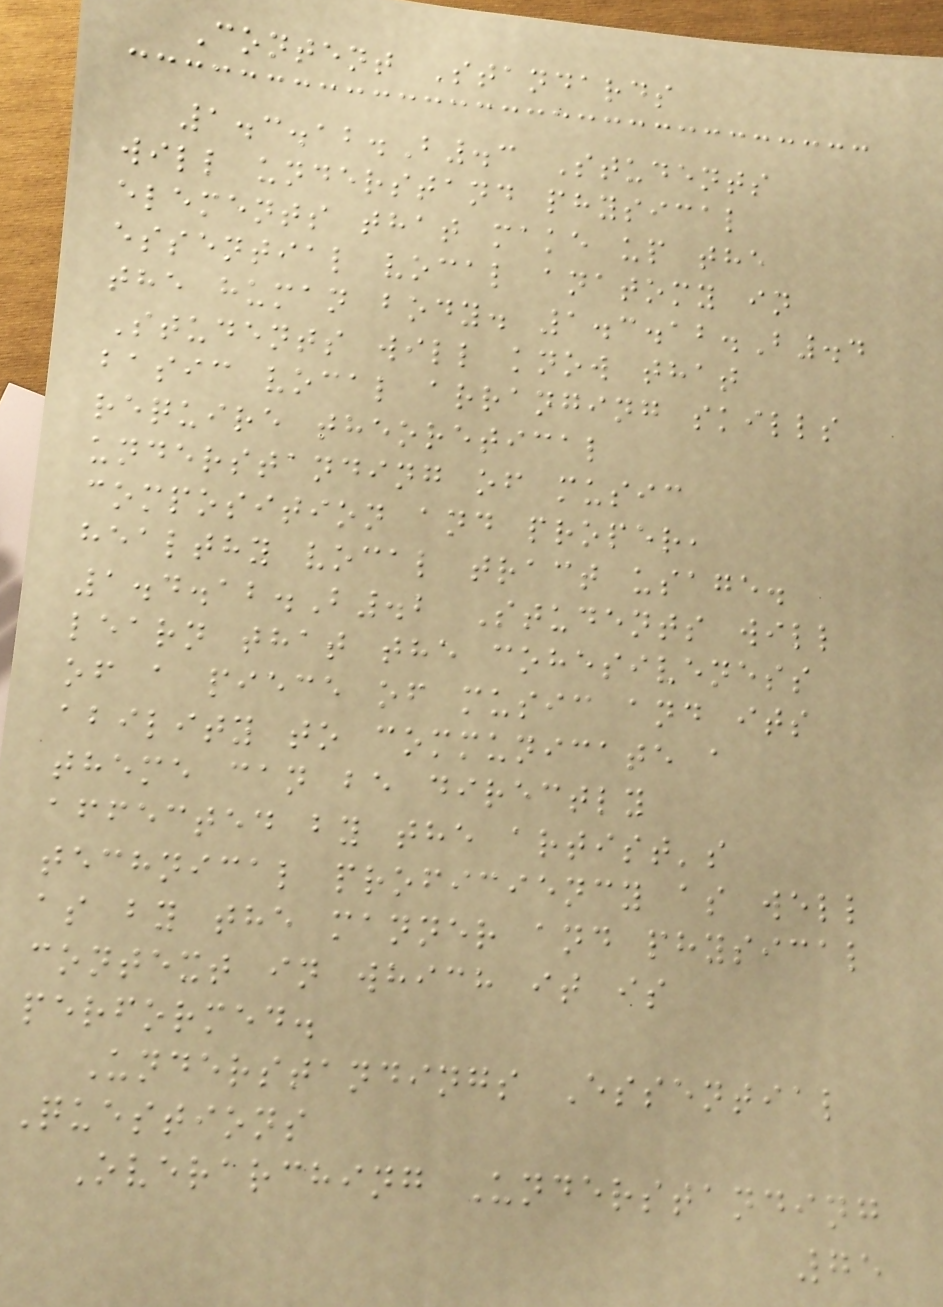Content Standards
1.3.12.B.3 Students
will understand physical
elements that make up the
essential vocal anatomy in
the human body. 1.3.12.B.4
Students will know that
basic vocal arranging skills
require theoretical
understanding of music
composition and proper,
healthy vocal tract usage.
1.4.12.B.2 Students will
learn that the cohesiveness
of a piece of music and its
ability to communicate a
theme can be directly
affected by the artist's
technical proficiency as well
as by the manner and physical
context in which it is
performed.
Understandings Essential
Questions
Overarching Understanding
75
